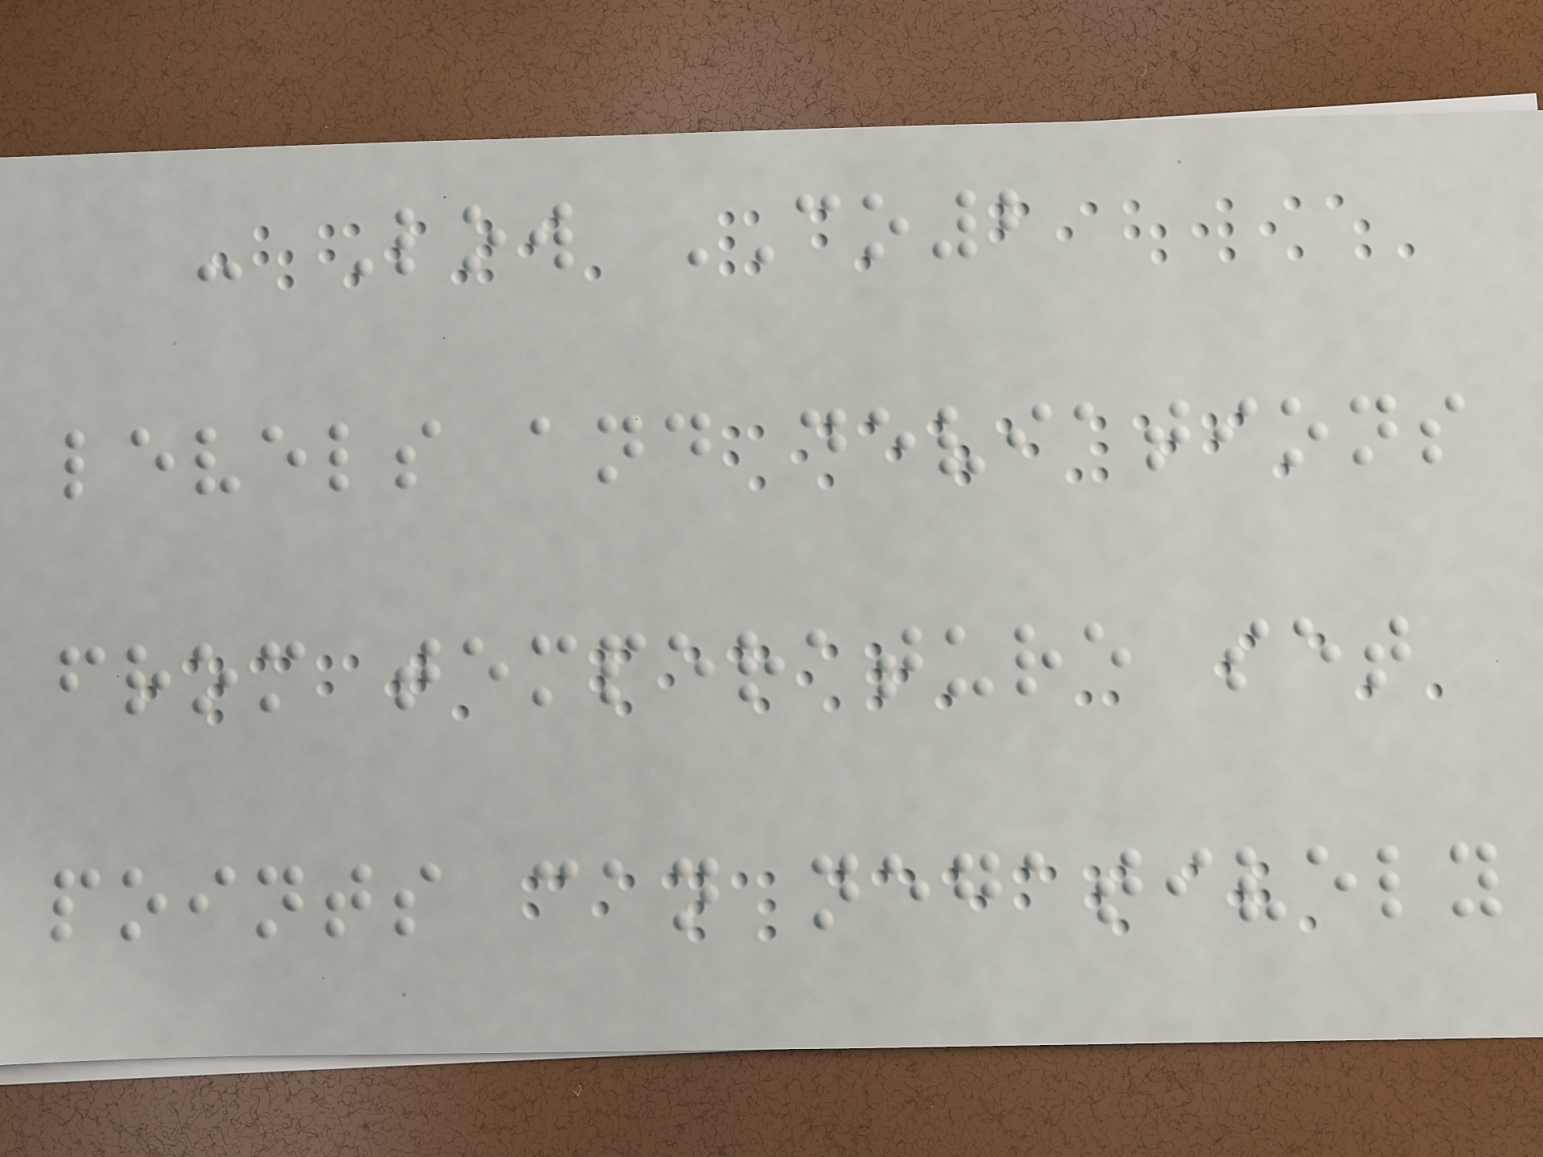- Low CO2
levels and deviations
from temperature set
points can negatively
